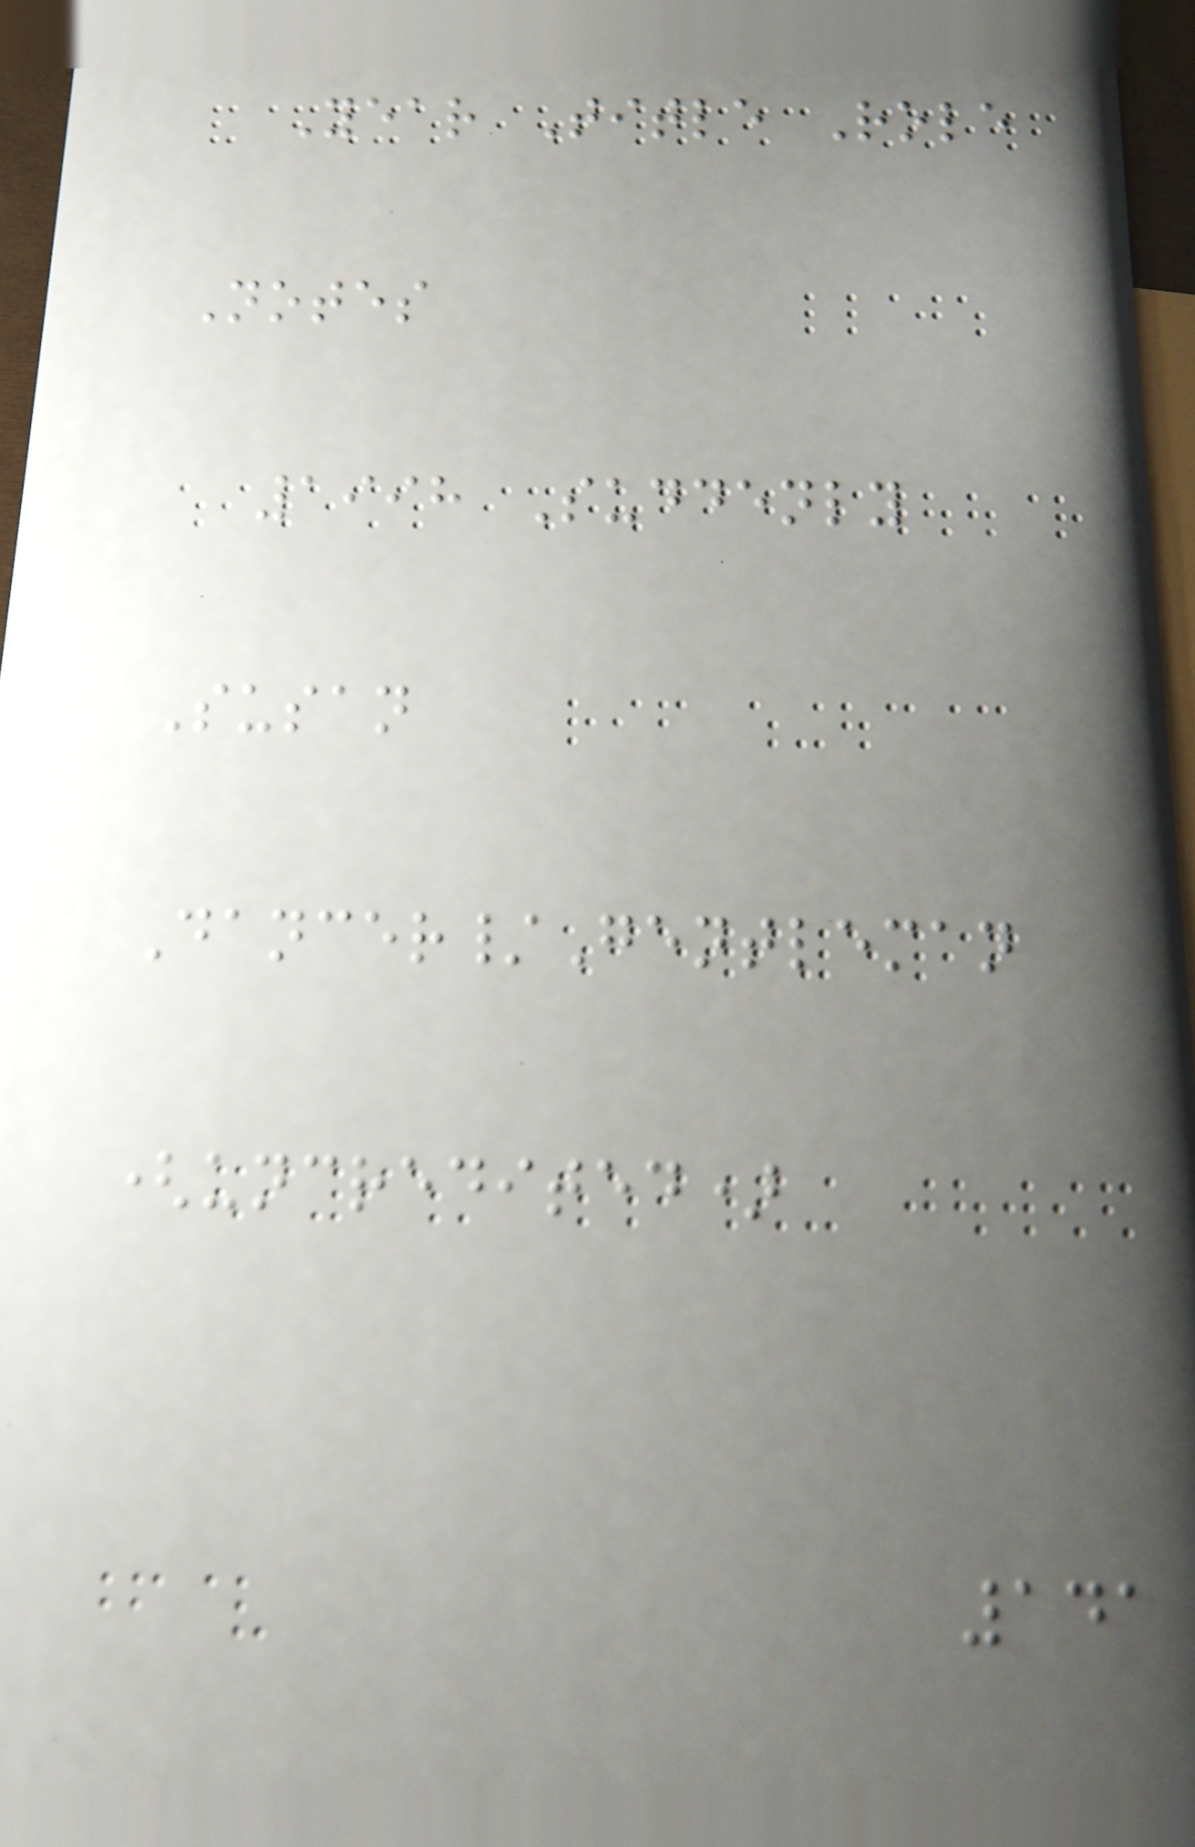Year Title Role
Notes
1998 Suddenly
Susan
Dancer/Gentleman
(uncredited)
141
